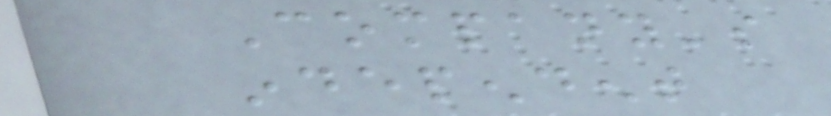Company's
independent
